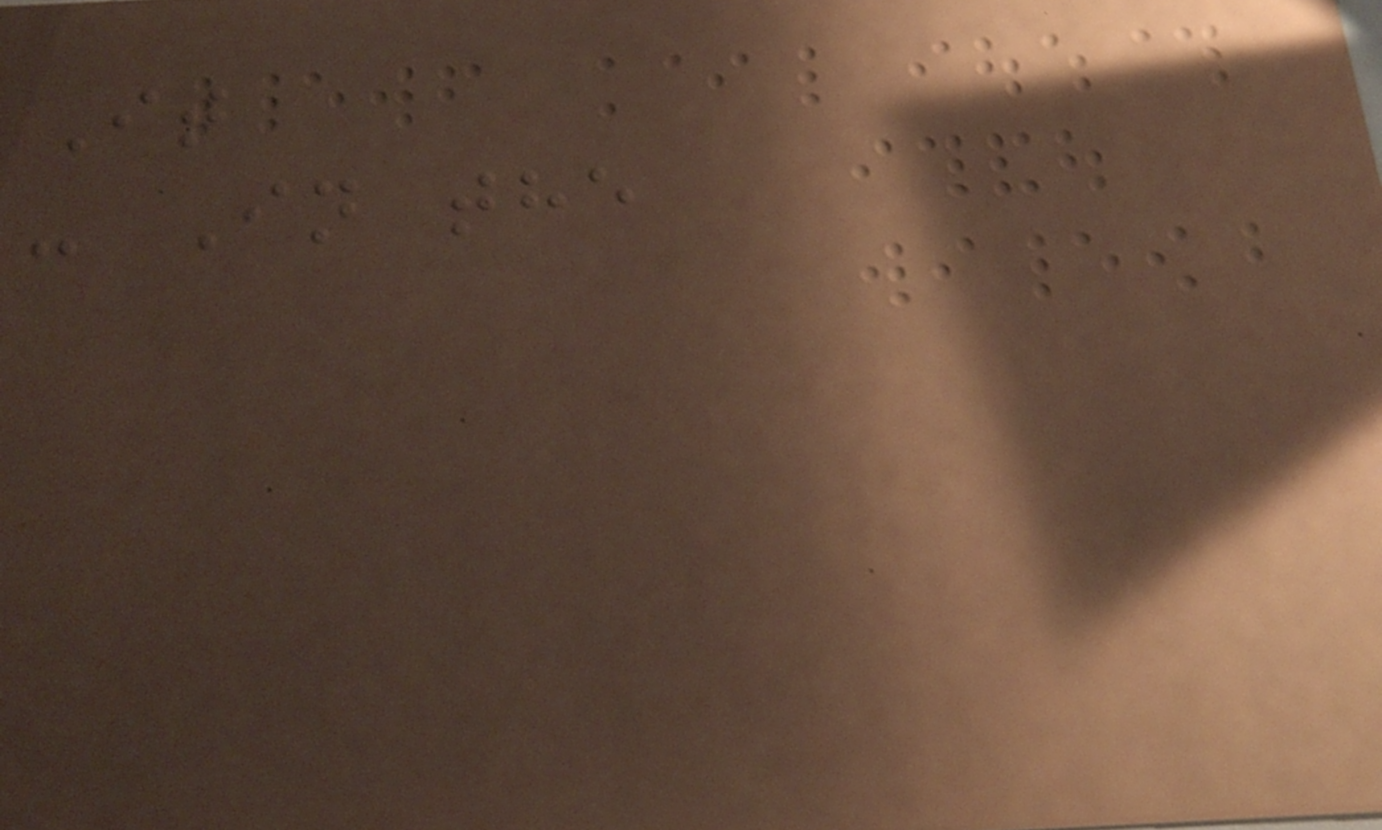It
- In the
